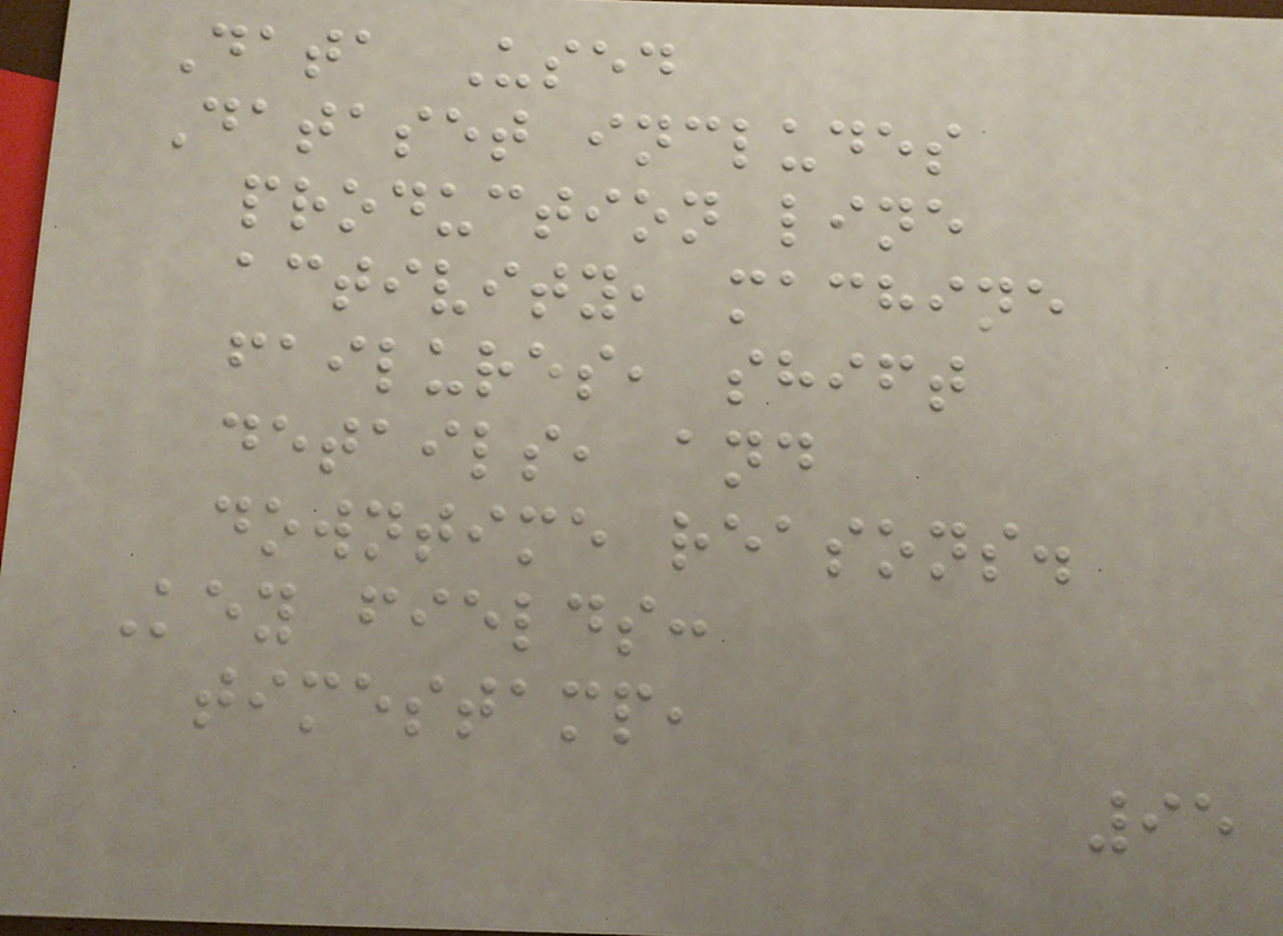Data Used
Dataset includes
production line
activity, machine
failures, shift
details, and
downtime reasons.
Key fields:
timestamp,
95
